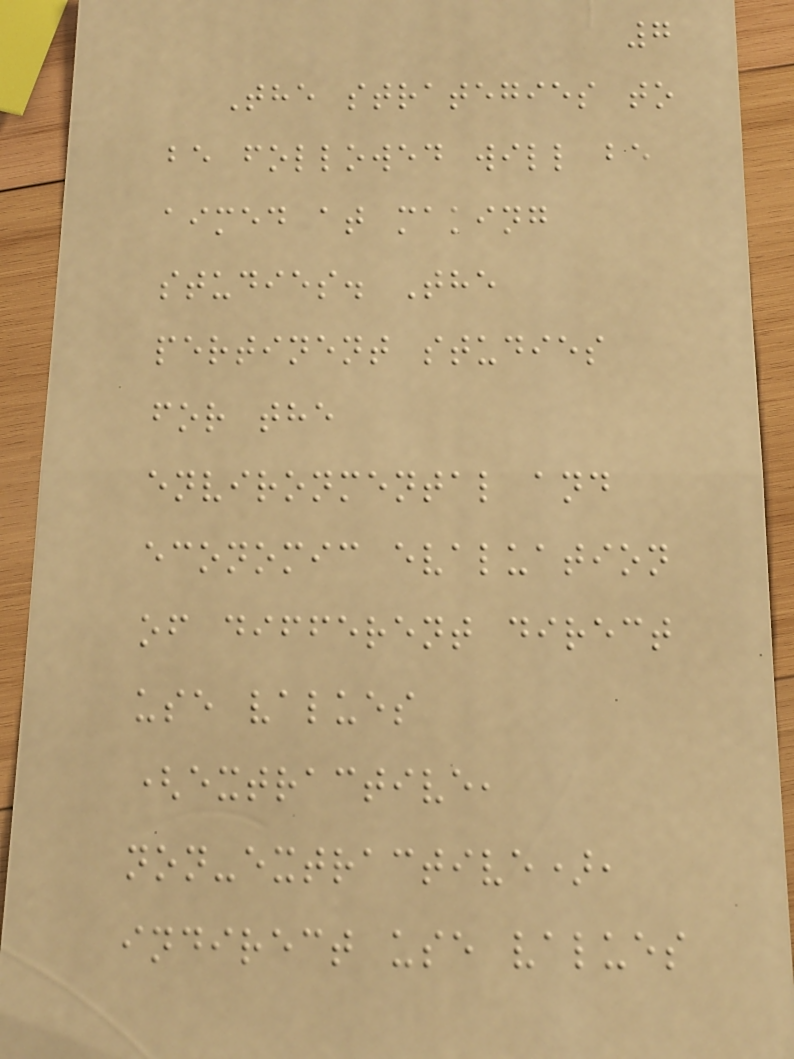7
The strategies to
be followed will be
aimed at making
studies. The
pertinent studies
for the
environmental and
economic evaluation
of different direct
use values
(extractive,
non-extractive),
indirect use values
